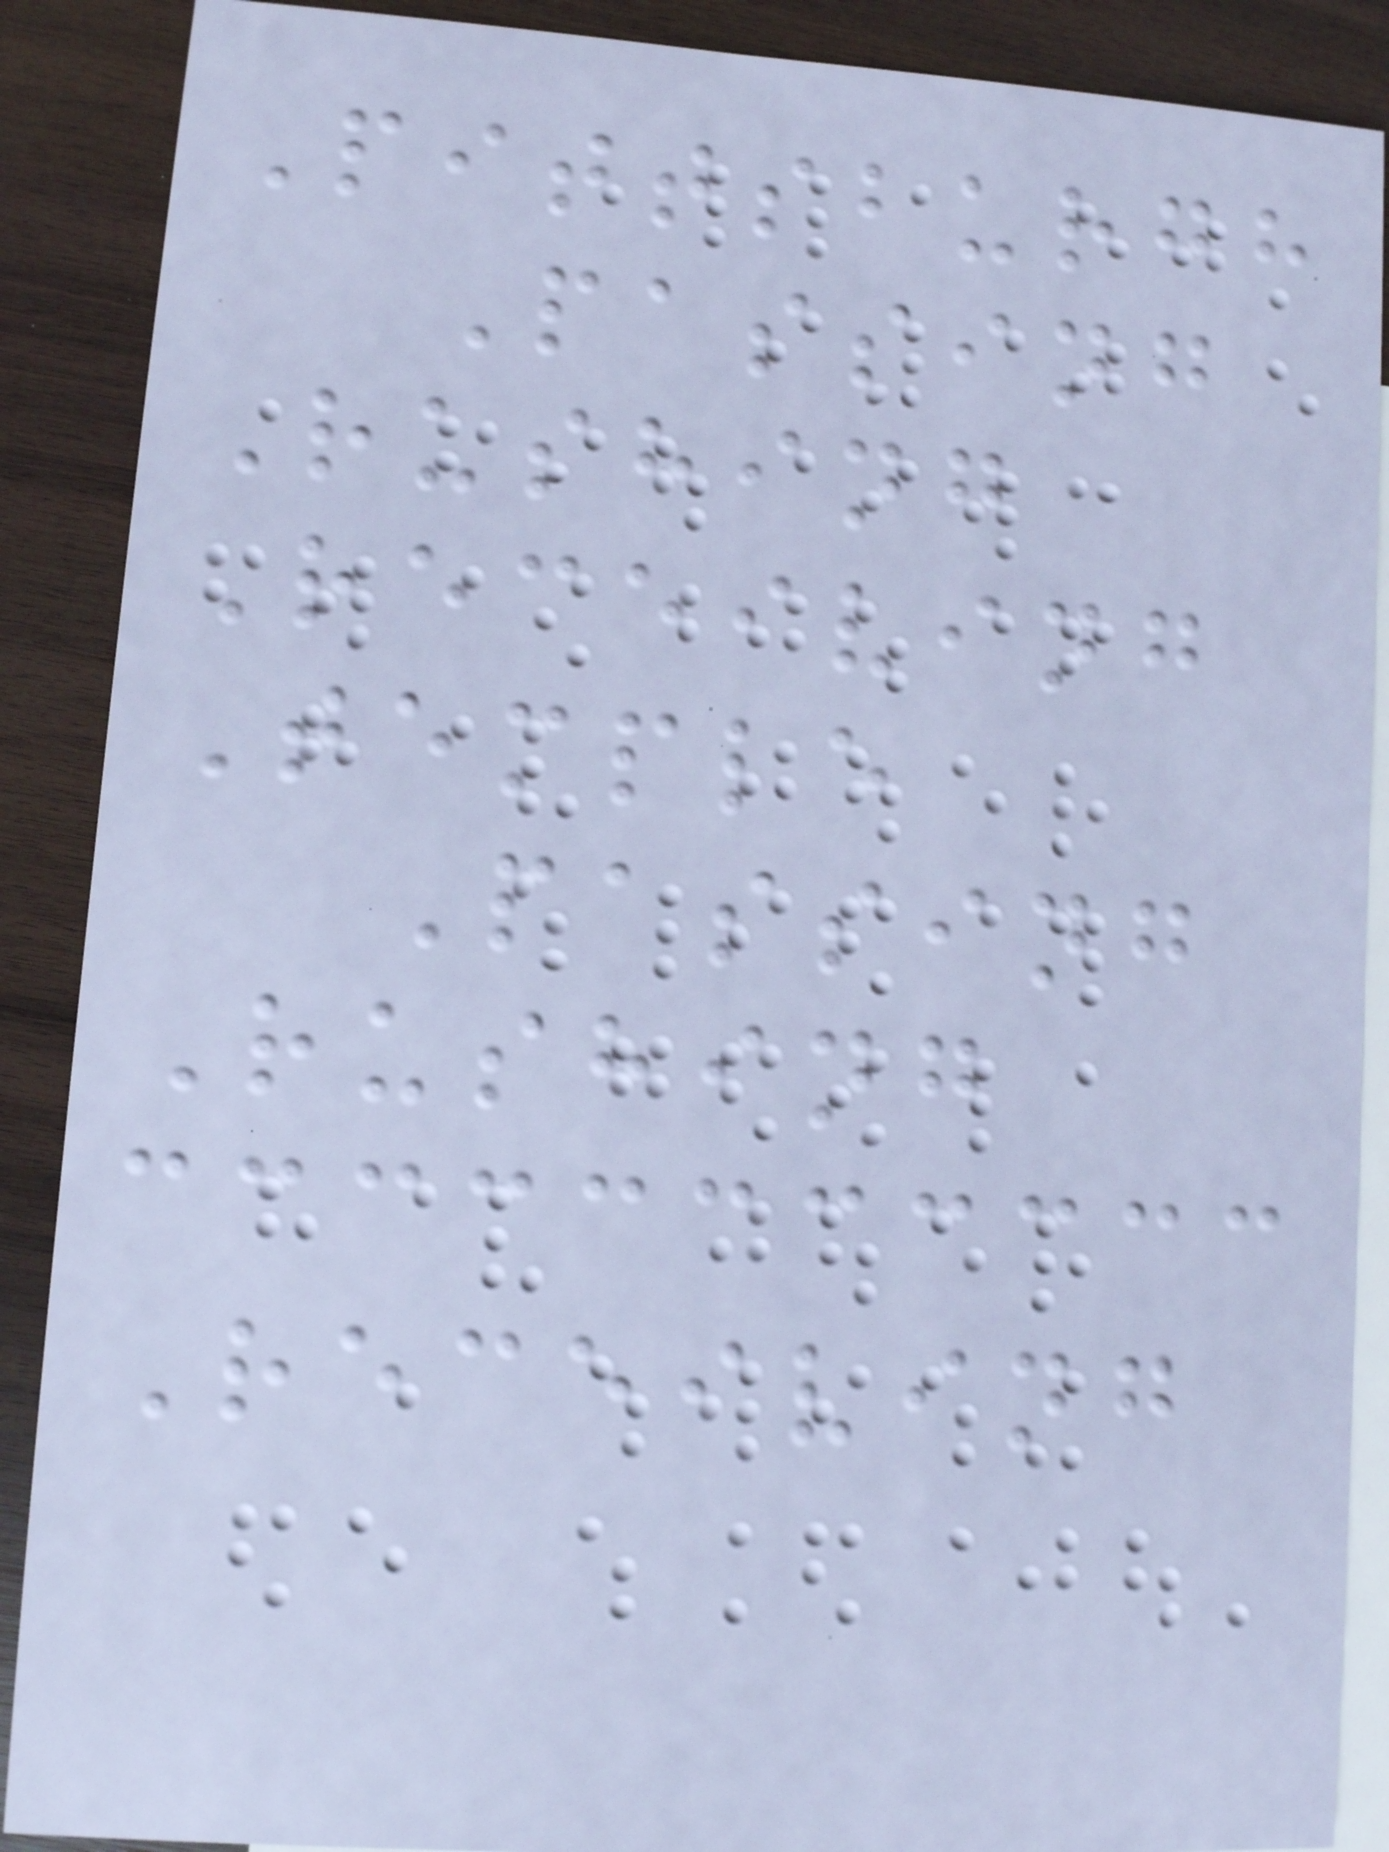Pittsburgh
Passing
Rushing
Receiving
Temple
Passing
Rushing
Receiving
